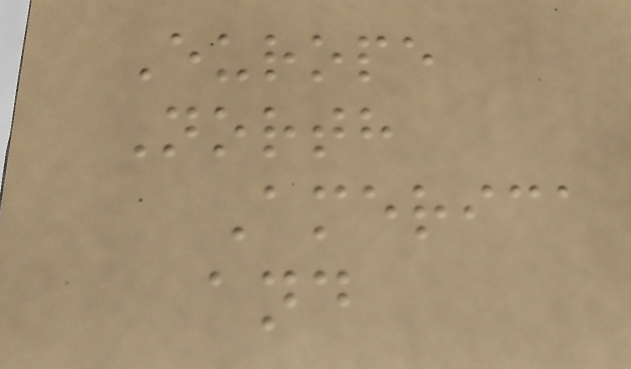Europe
North
America
and
